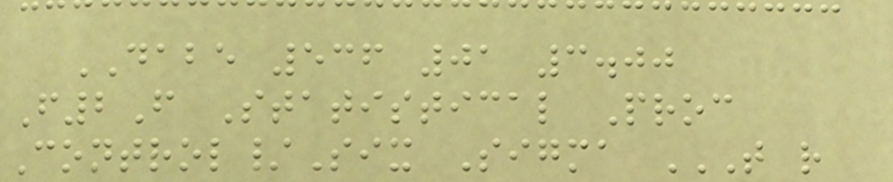DABE 536 01 3.00
F2F Statistical Proc
Control/Six Sigma T R
